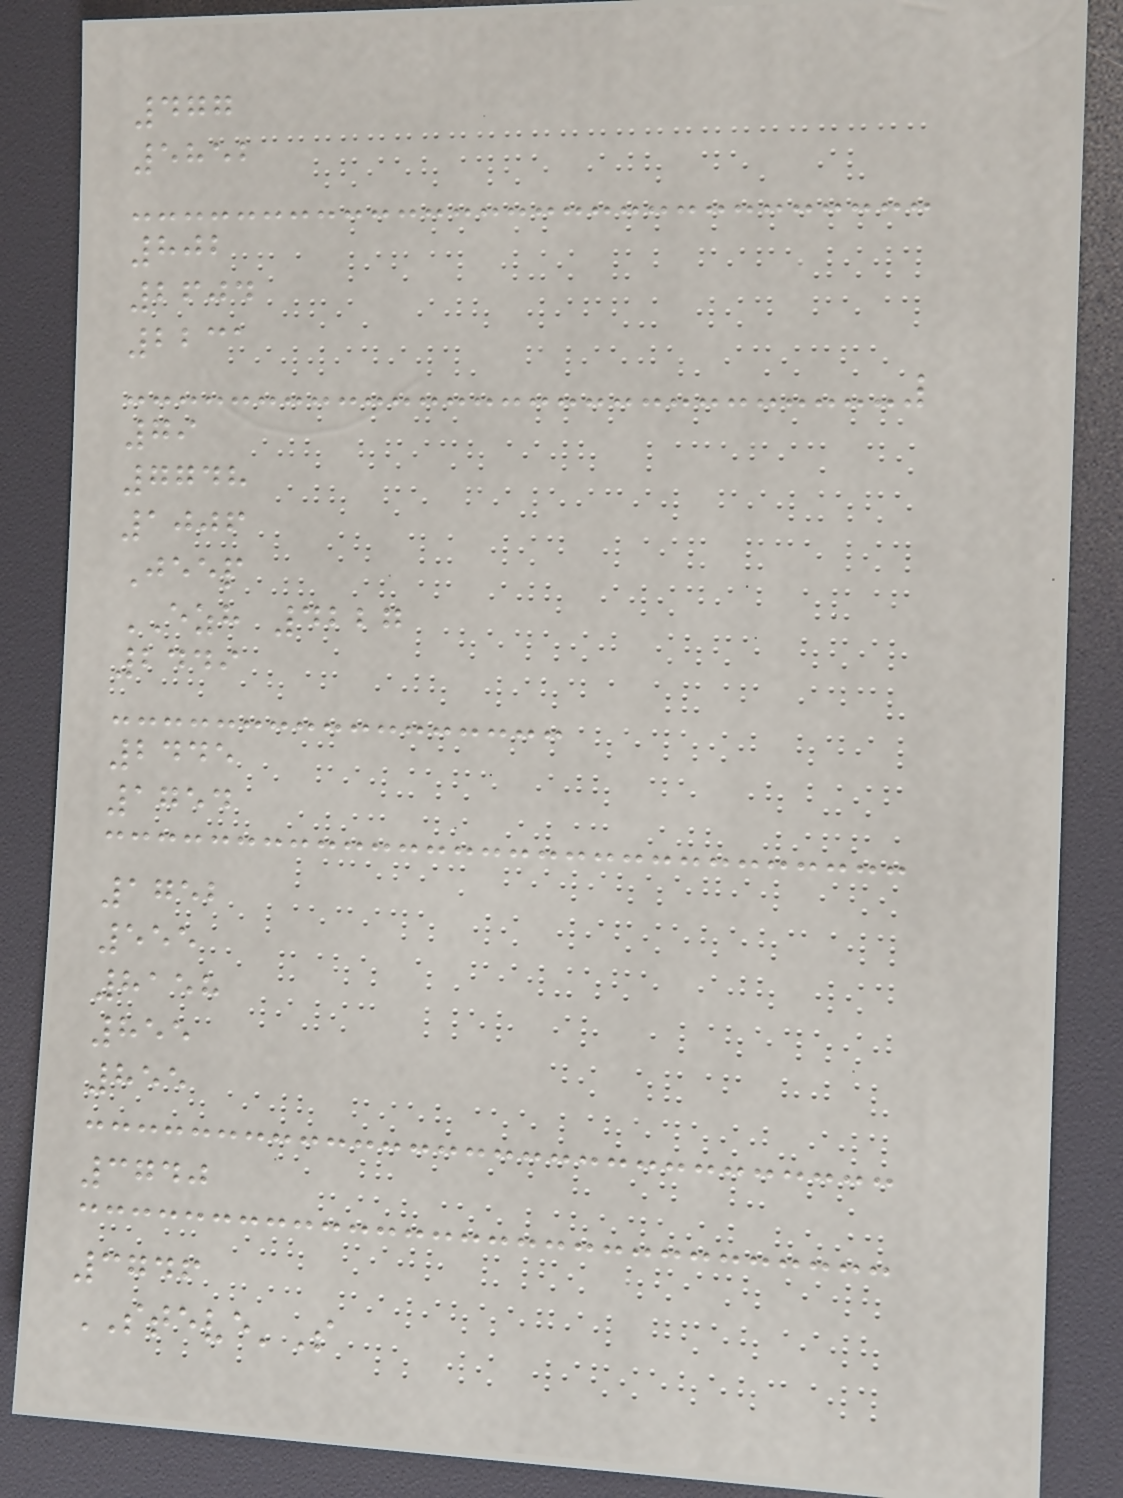477
5852
802
2604
2231
79
7748
1006
Jeep
EZH 4227
2449
2445
1754
1752
555
8158
855
855
3740
3746
STEVE'S
